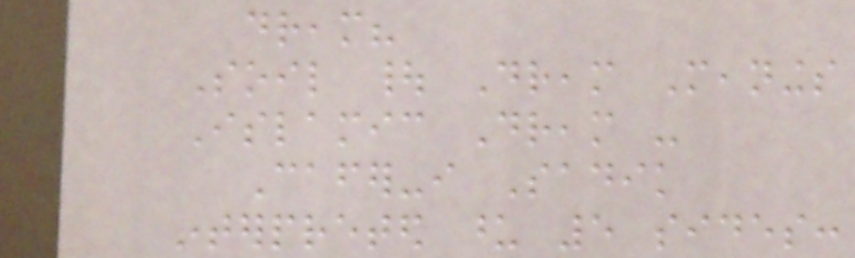dream?
Soil | Dream Meanings
Islamic Dream -
Cafer-i Sadik
interpreted upon 5 sides:
